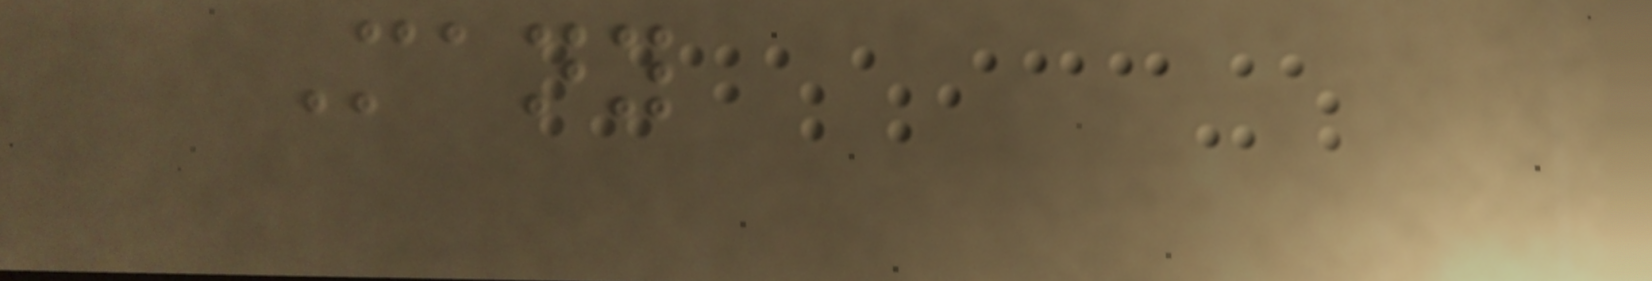Many
